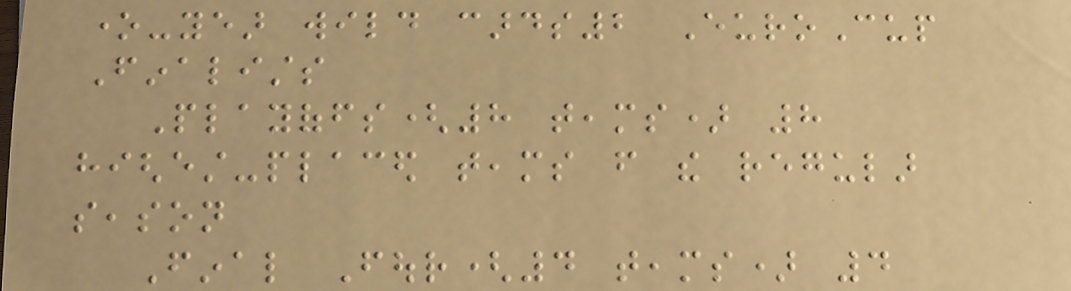one-year wild cards2 EuroCup
Finalists
Playoffs(8 teams) 8
highest-placed teams from the regular
season
Final Four(4 teams) 4
